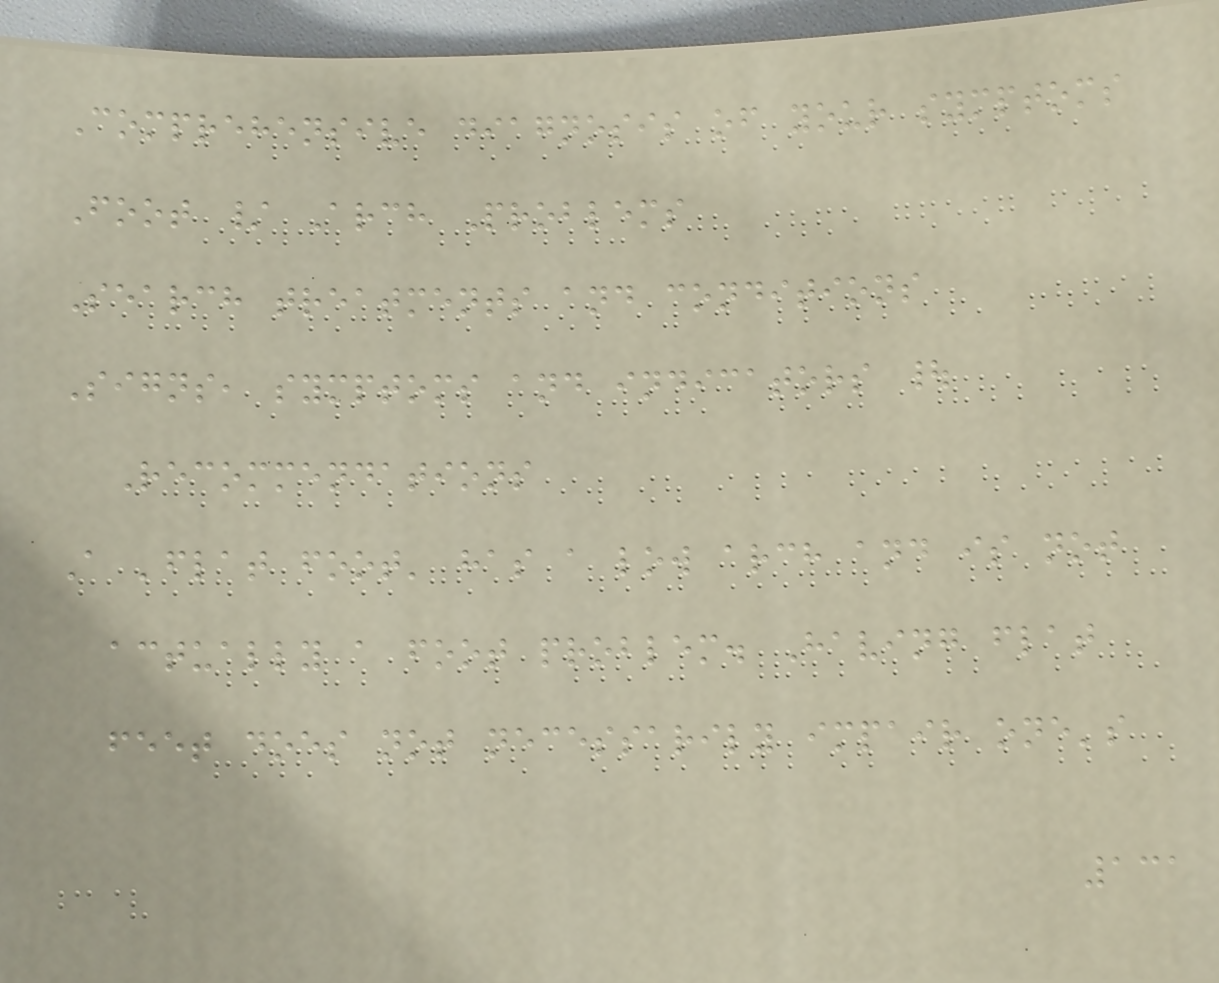Comprehensive diagnosis of your symptoms
Foot / Arch Problems
Search treatments and conditions
Signs, symptoms and indicators |
Recommendations
A 'flat foot' has a low arch and is not
actually a foot problem. Having flat
feet does not necessarily impair one's
131
